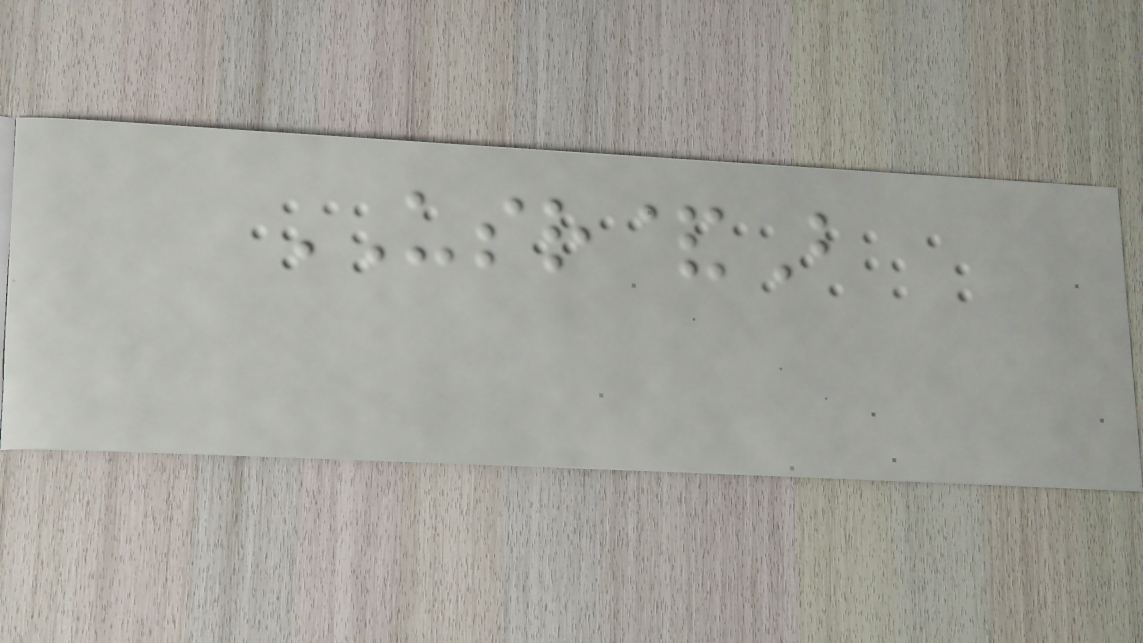USR&B
